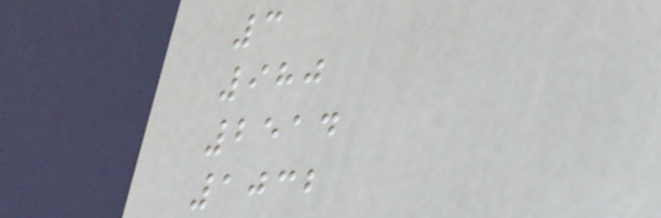3
980
2514
1032
